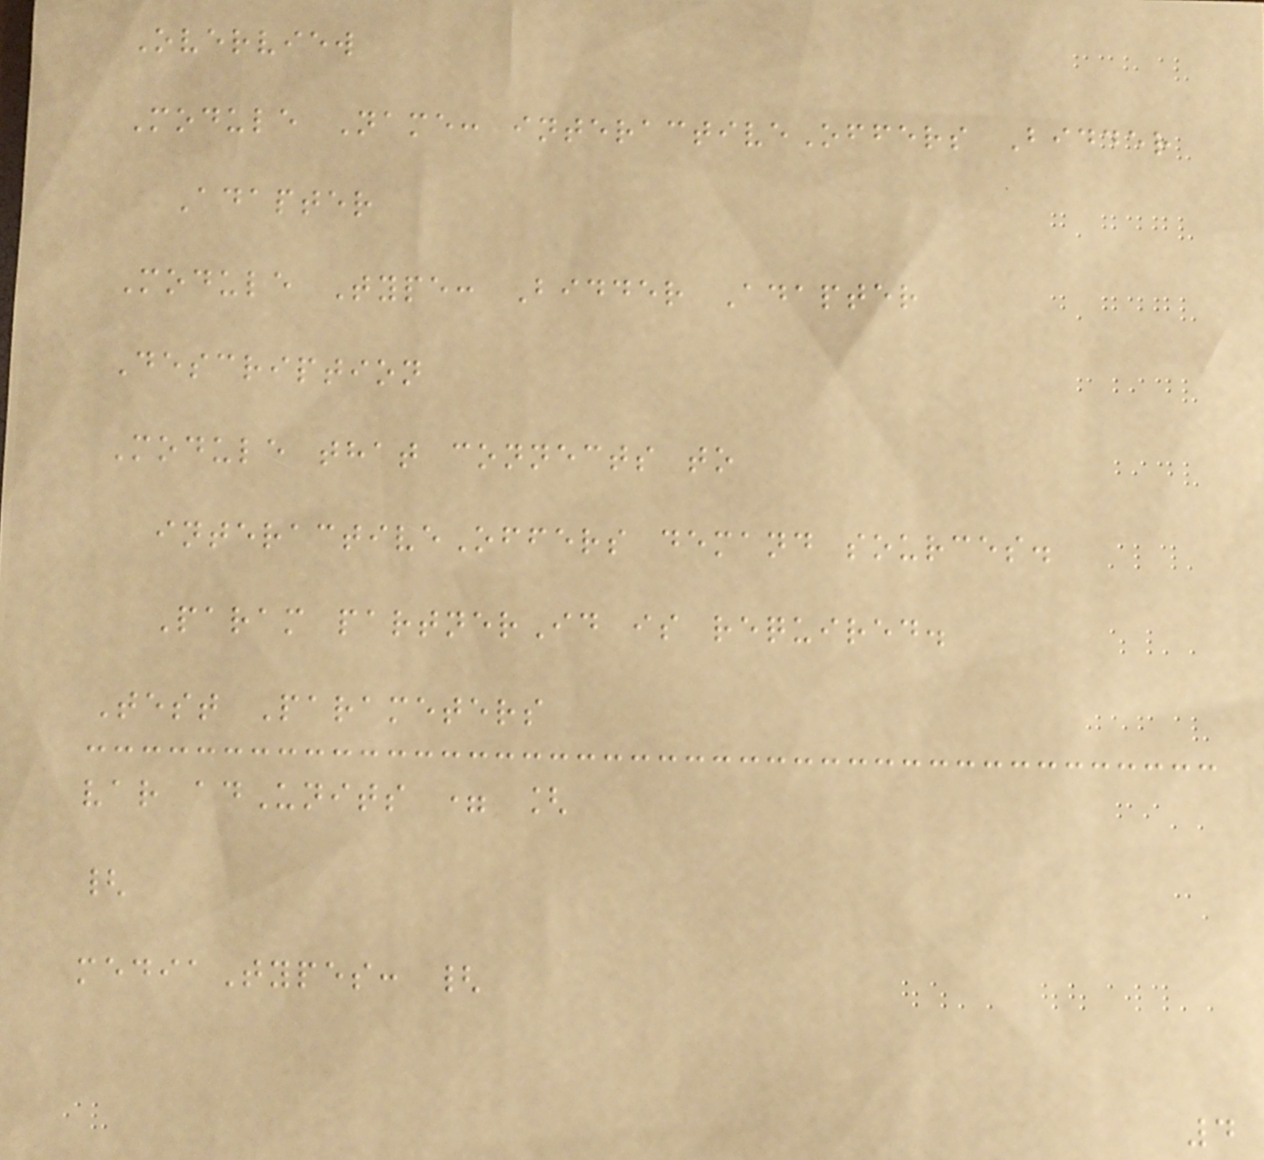Overview
Module Name: interactiveOffers Bidder
Adapter
Module Type: Bidder Adapter
Description
Module that connects to
interactiveOffers demand sources.
Param partnerId is required.
Test Parameters
var adUnits = [
{
mediaTypes: {
4
